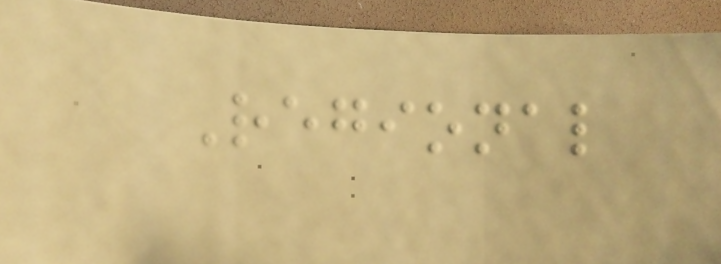Regional
